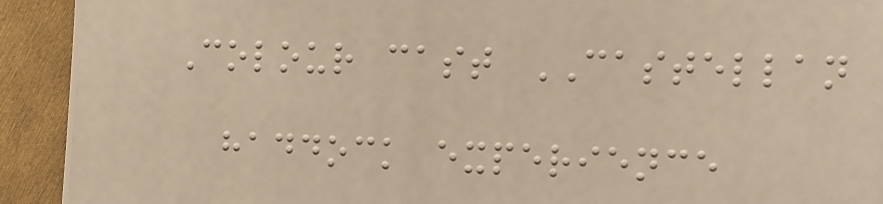Colour cast CASTELLAN
haddock experience
